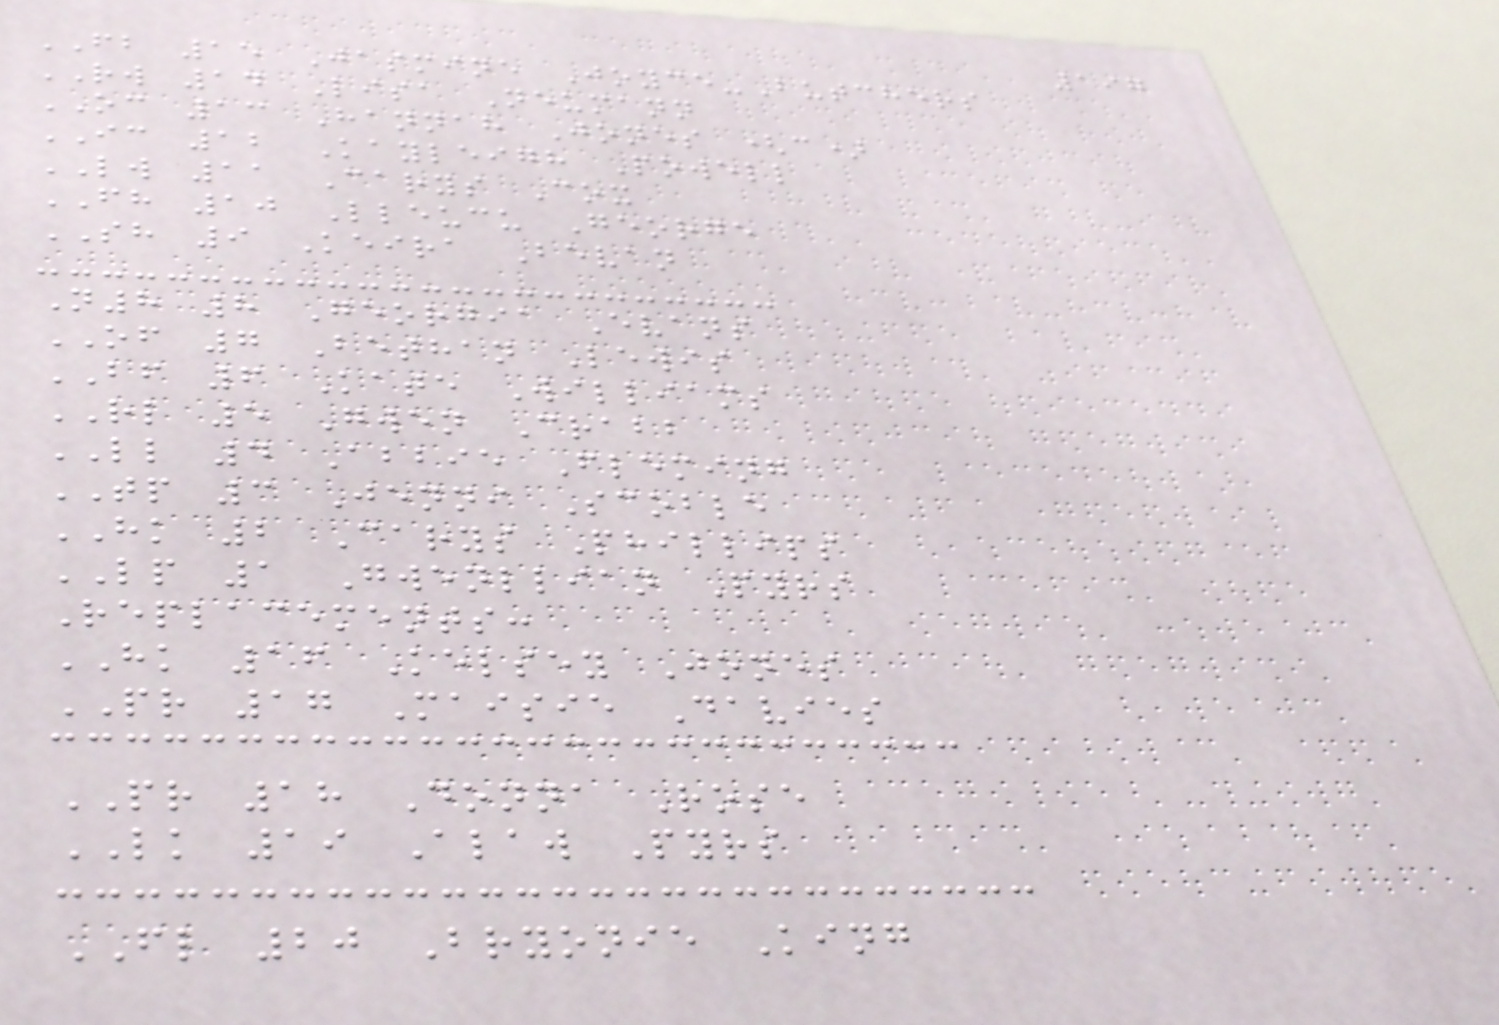197
FB 15 Jasmine Joyce-Butchers
RW 14 Lisa Neumann
OC 13 Hannah Jones (c)
IC 12 Kayleigh Powell
LW 11 Carys Cox
FH 10 Lleucu George
SH 9 Keira Bevan
N8 8 Georgia Evans
OF 7 Bethan Lewis
BF 6 Kate Williams
RL 5 Gwen Crabb
LL 4 Abbie Fleming
TP 3 Jenni Scoble
HK 2 Carys Phillips
LP 1 Gwenllian Pyrs
Replacements:
HK 16 Kelsey Jones
PR 17 Maisie Davies
PR 18 Donna Rose
LK 19 Alaw Pyrs
FL 20 Bryonie King
